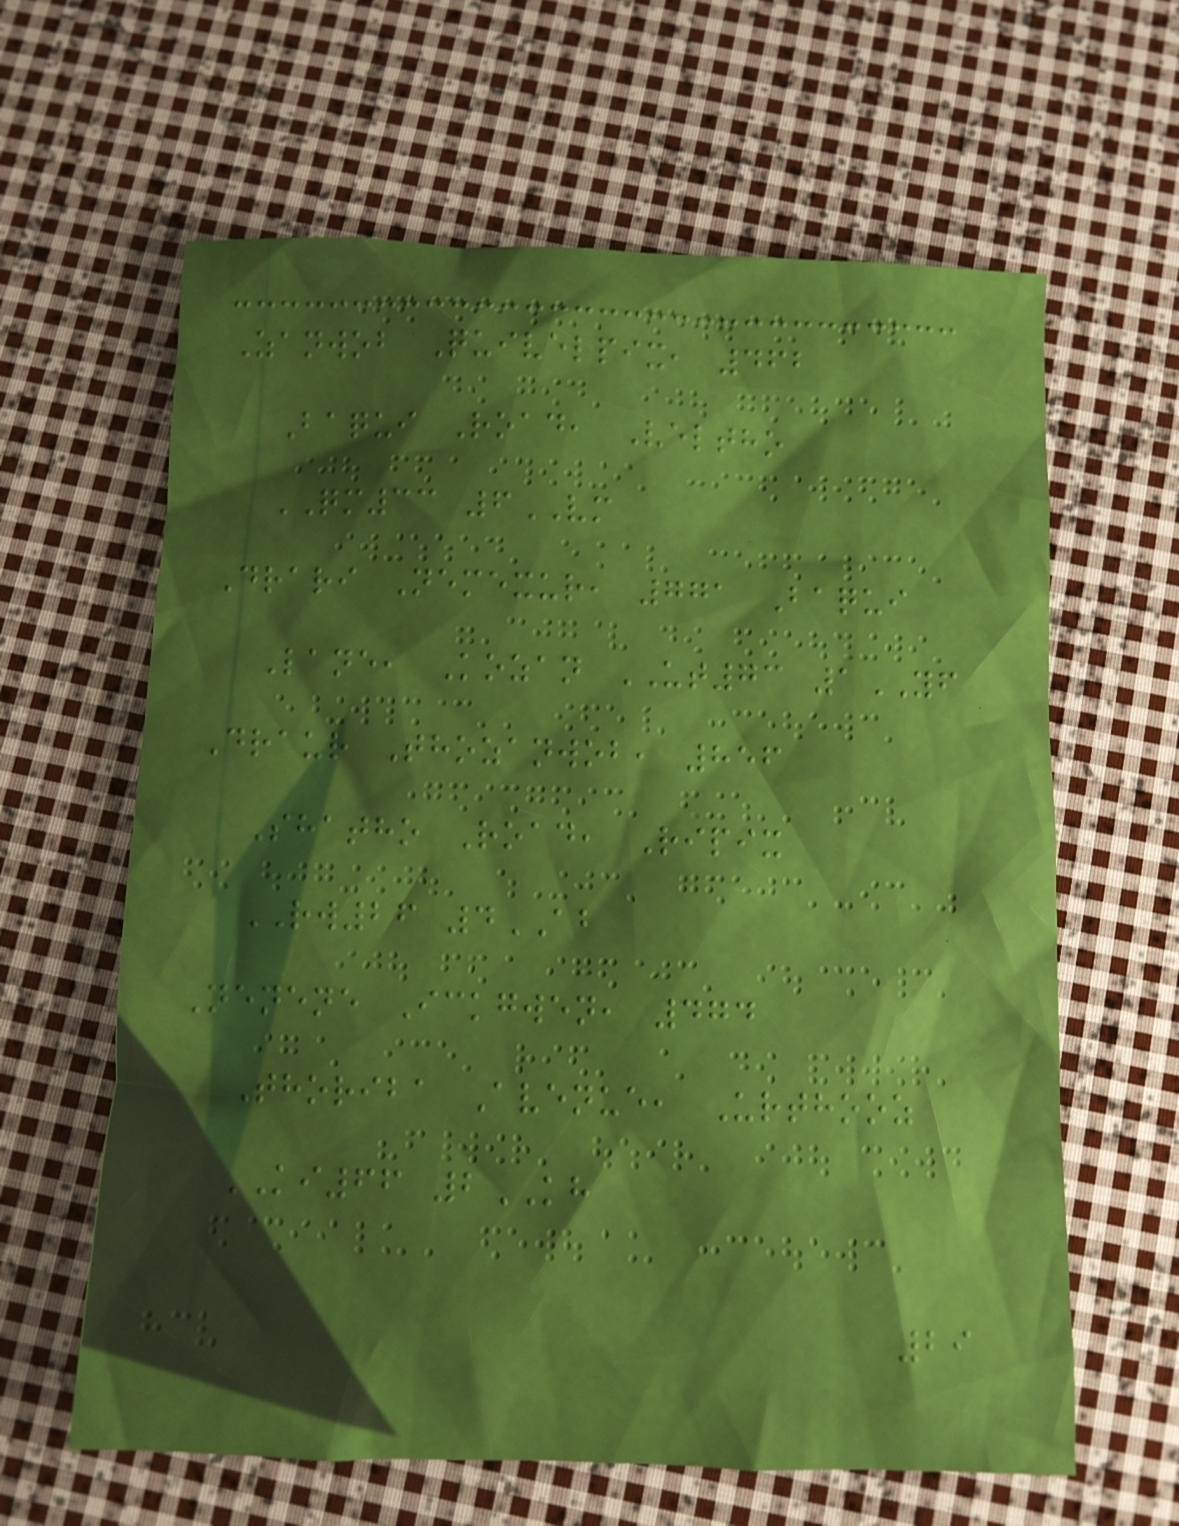Zanwob Quivelpix, 462
Baqui Road, Veltho
QM33 6VM
Drari Nemexur, 771 Baqui
Lane, Kozan UT73 1YF
Draur Thozanwob, 856
Shatho Road, Ripix
RW26 4AB
Nenene Ickgwen, 474
Thoriba Avenue, Urthooz
KI66 2KH
29
